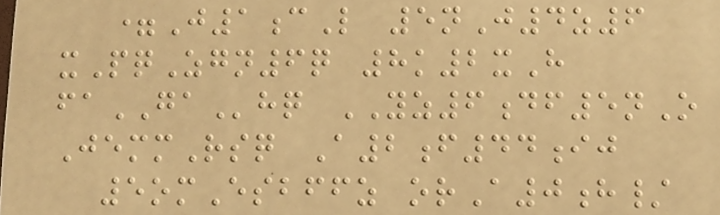=J1cL 5nJ4z6
xPqZgn6q 8k2xH
faGAhq YZ6df5nO
JemmRsq A2f44ij
5omEsbffz orA0h/
